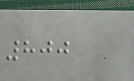800
